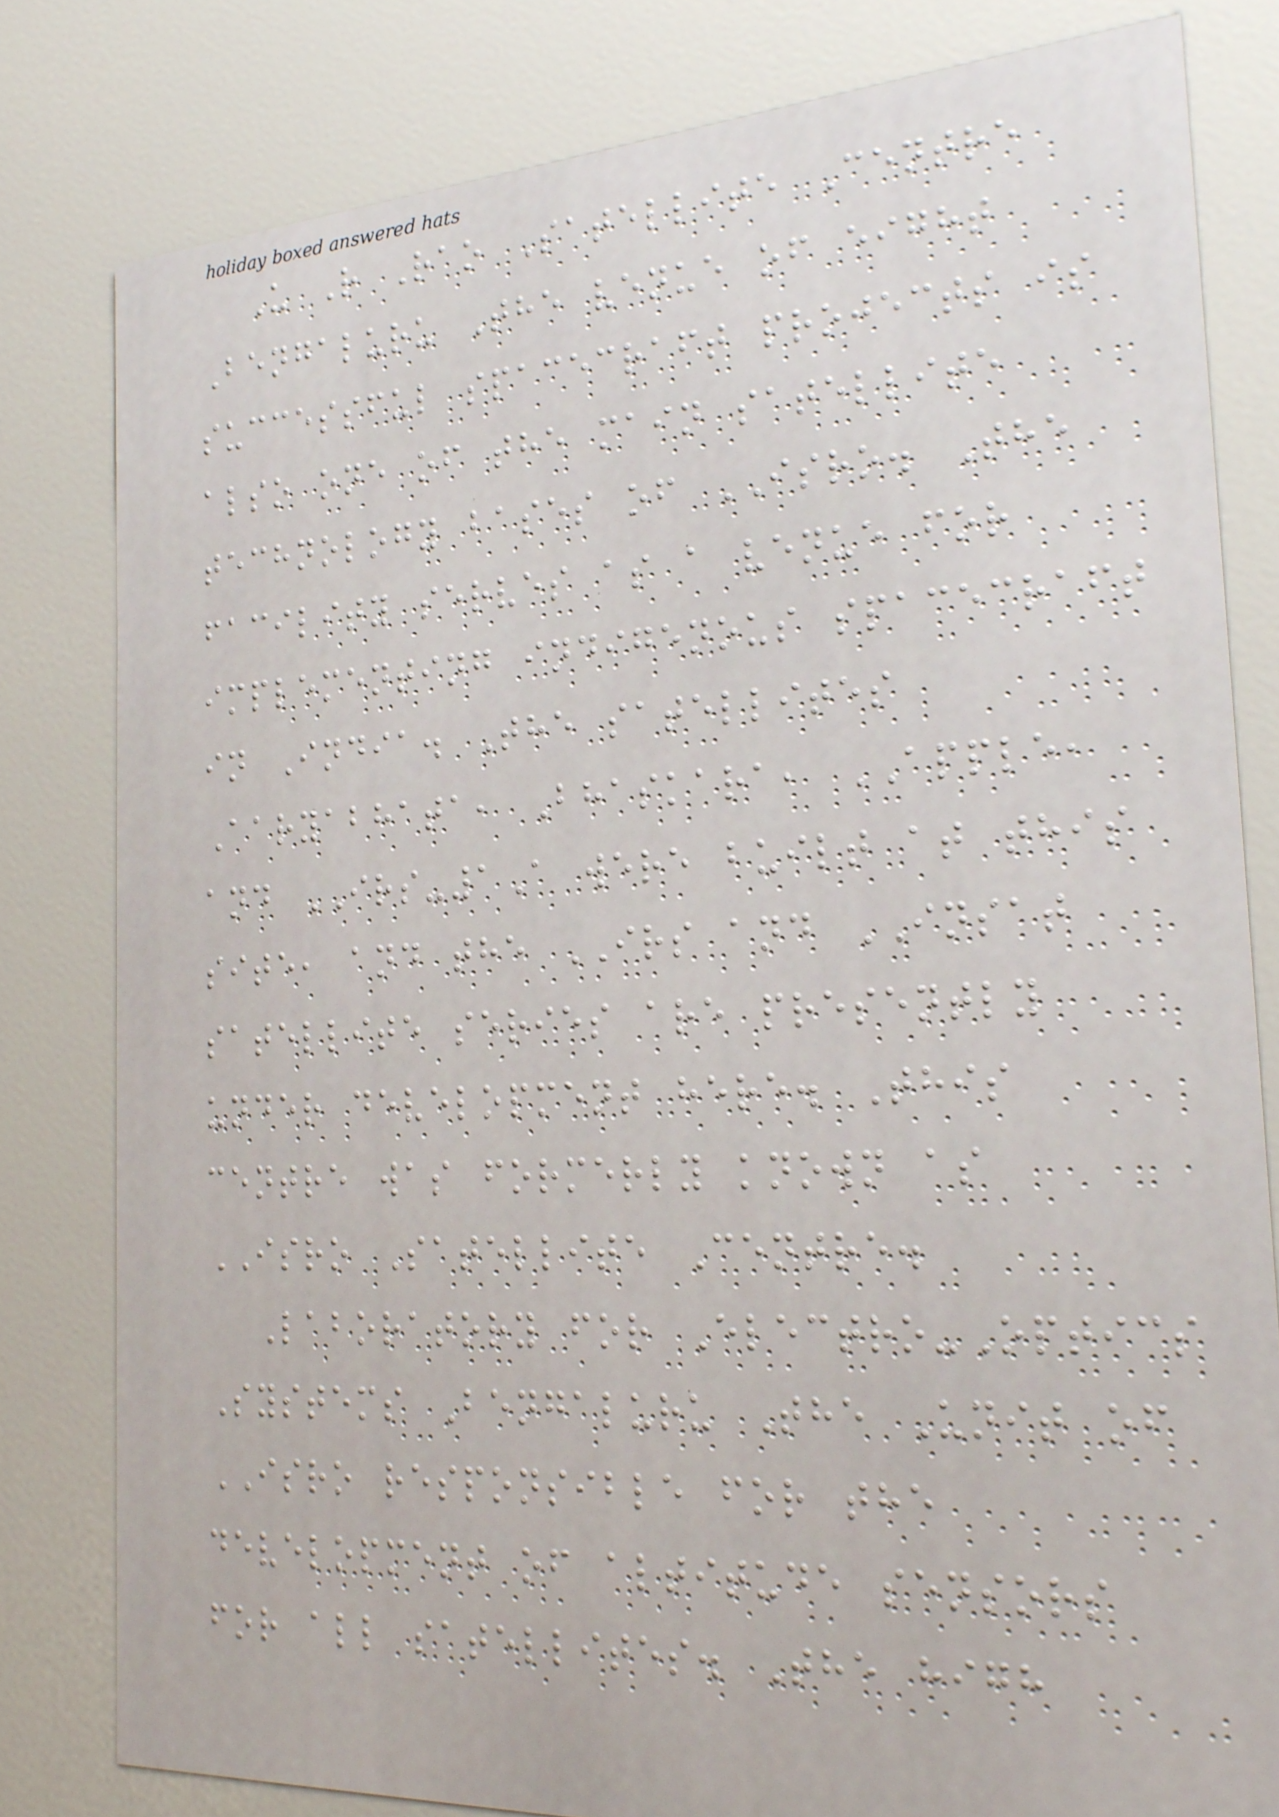U R Rao Satellite Centre
Bengaluru The venue of eight
successful spacecraft projects is
also one of the main satellite
technology bases of ISRO. The
facility serves as a venue for
implementing indigenous spacecraft
in India. The satellites
Aaryabhata, Bhaskara, APPLE,
and IRS-1A were built at this
site, and the IRS and INSAT
satellite series are presently
under development here. This
centre was formerly known as
ISRO Satellite Centre.
Laboratory for Electro-Optics
Systems Bengaluru The Unit of
ISRO responsible for the
development of altitude sensors
for all satellites. The high
